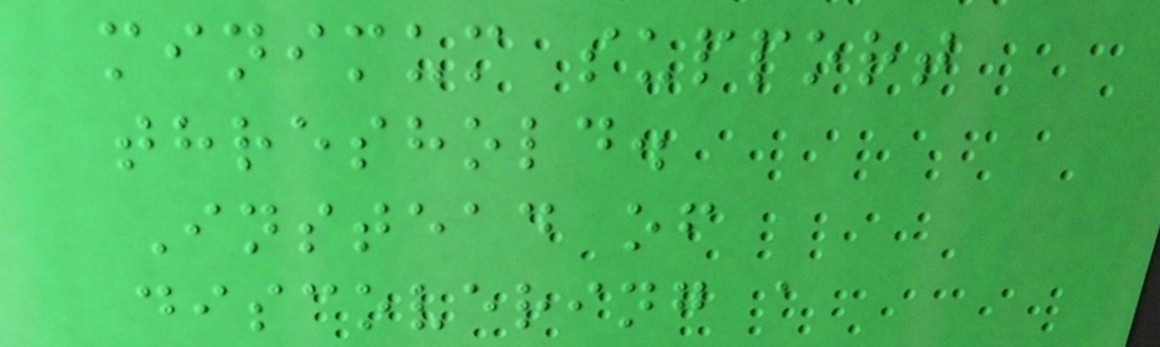minimum support
threshold.
Instead of
discovering a
